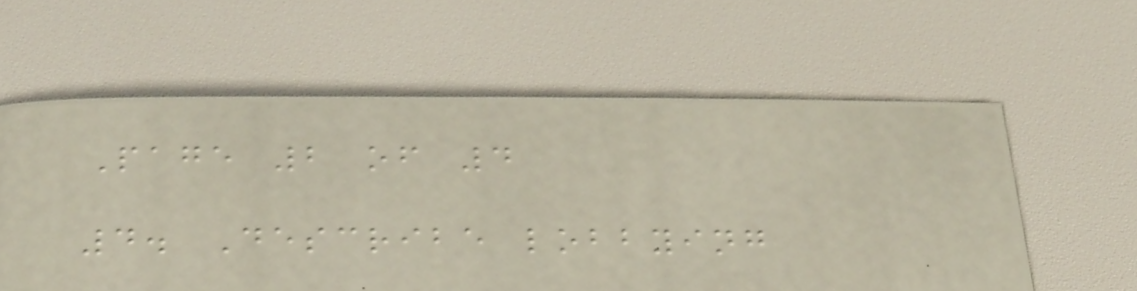Page 2 of 4
4. Describe lobbying
